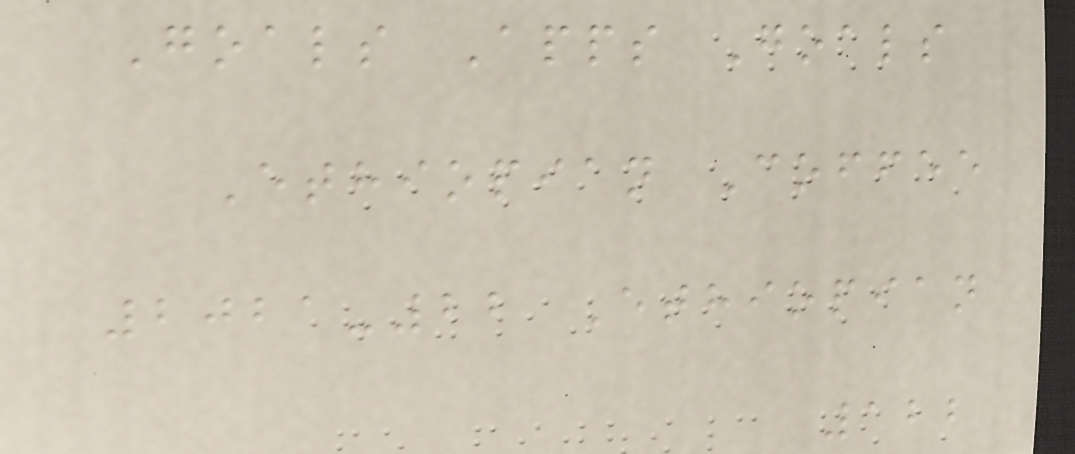Goals Apps Goals
Ethiopian Coffee
2021-22 Ethiopian
122
